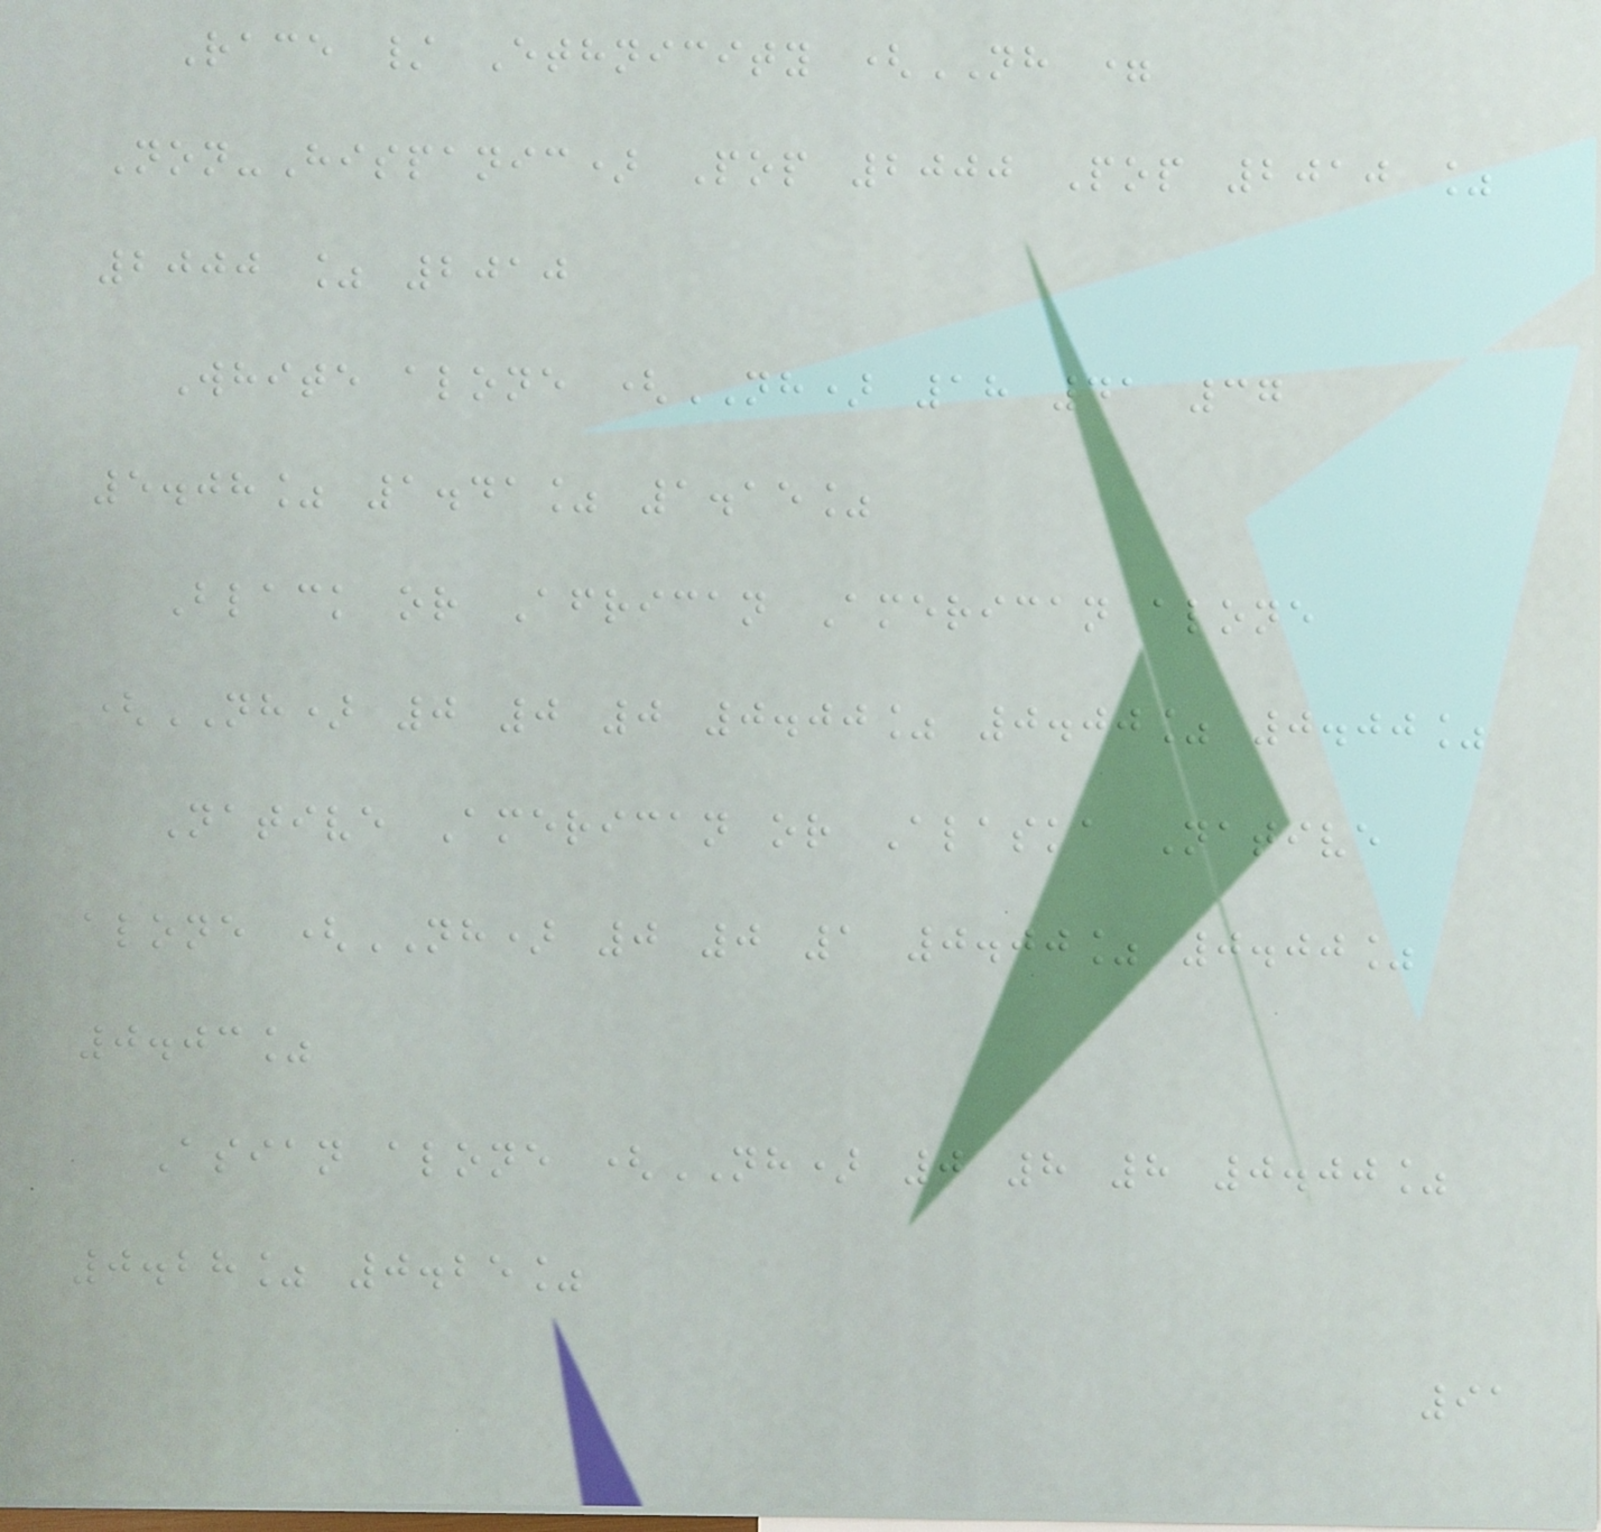Race / Ethnicity (NH =
Non-Hispanic) Pop 2000 Pop 2010 %
2000 % 2010
White alone (NH) 18 41 37
5.08% 1.41% 1.15%
Black or African American alone
(NH) 0 0 0 0.00% 0.00% 0.00%
Native American or Alaska Native
alone (NH) 0 0 1 0.00% 0.00%
0.03%
Asian alone (NH) 0 8 8 0.00%
0.28% 0.25%
91
